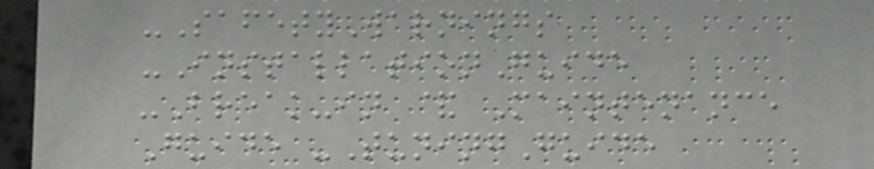-SafetyWarnings
-InstallationGuide
-Break-in & Maintenance
Guide -TuningGuide
